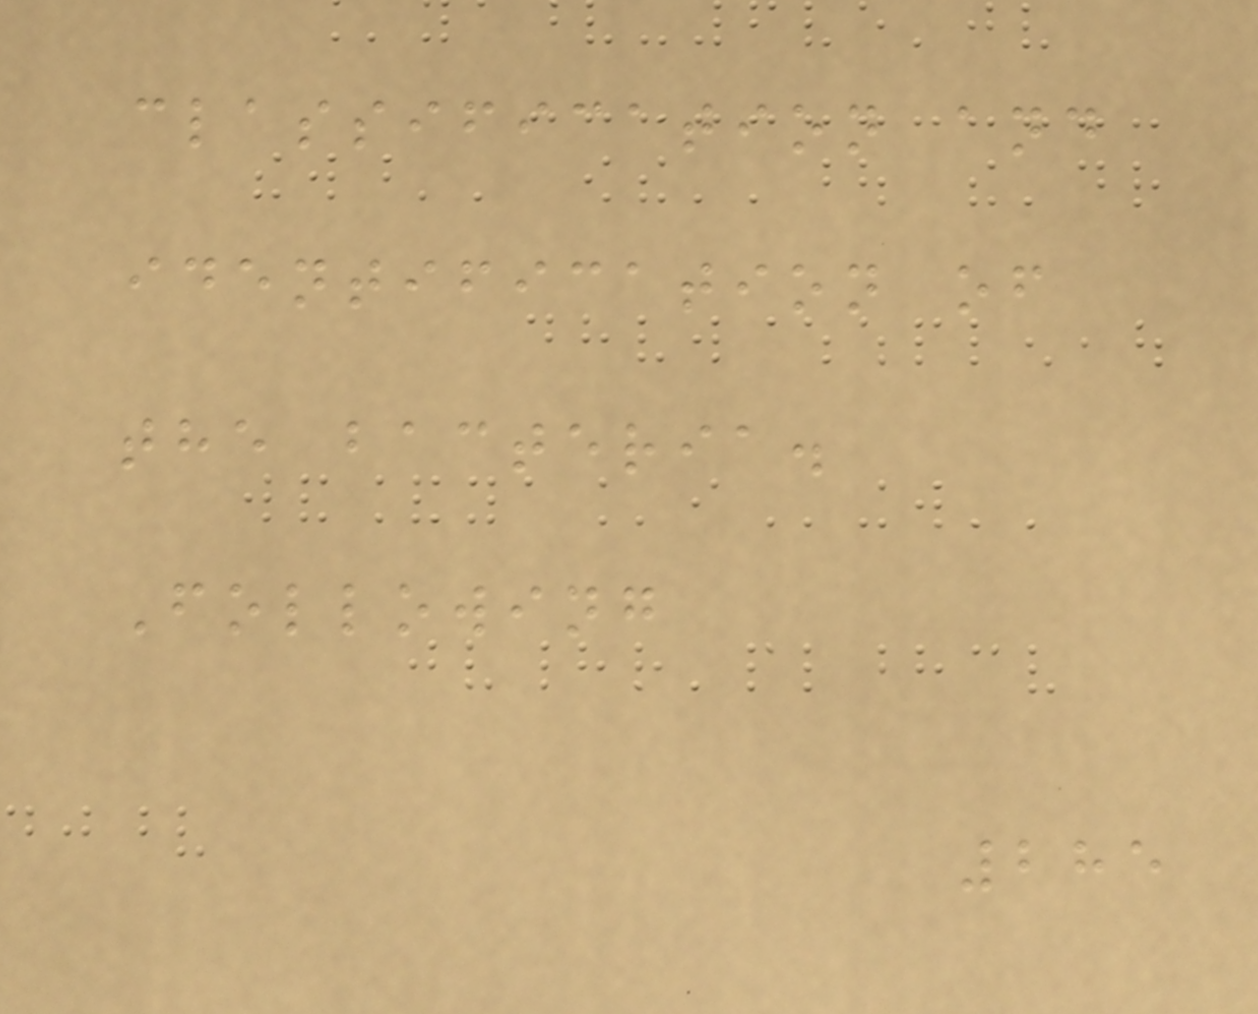classification and
identification of
the bacteria.
Following
285
